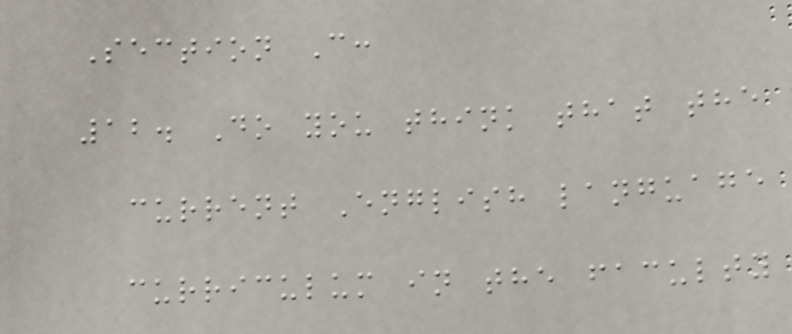Section C:
12. Do you think that the
current English language
curriculum in the faculty
